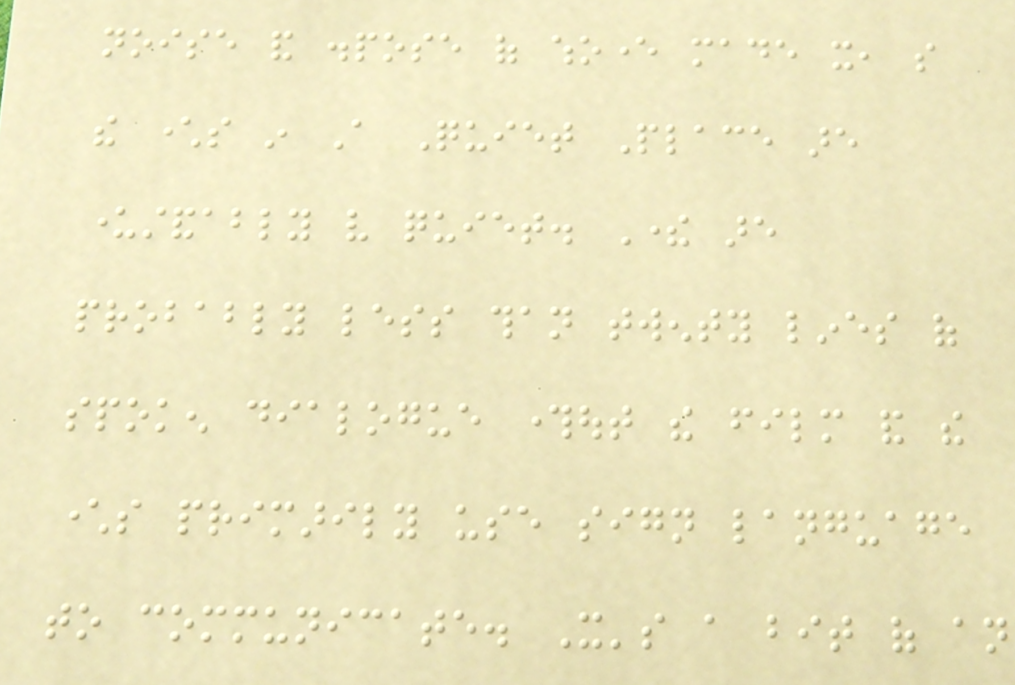noise and dispose of whoever made it, so
the characters in A Quiet Place are
understandably very quiet. There are
probably less than twenty lines of
spoken dialogue throughout the film and the
characters primarily use sign language
to communicate. It's a bit of an
